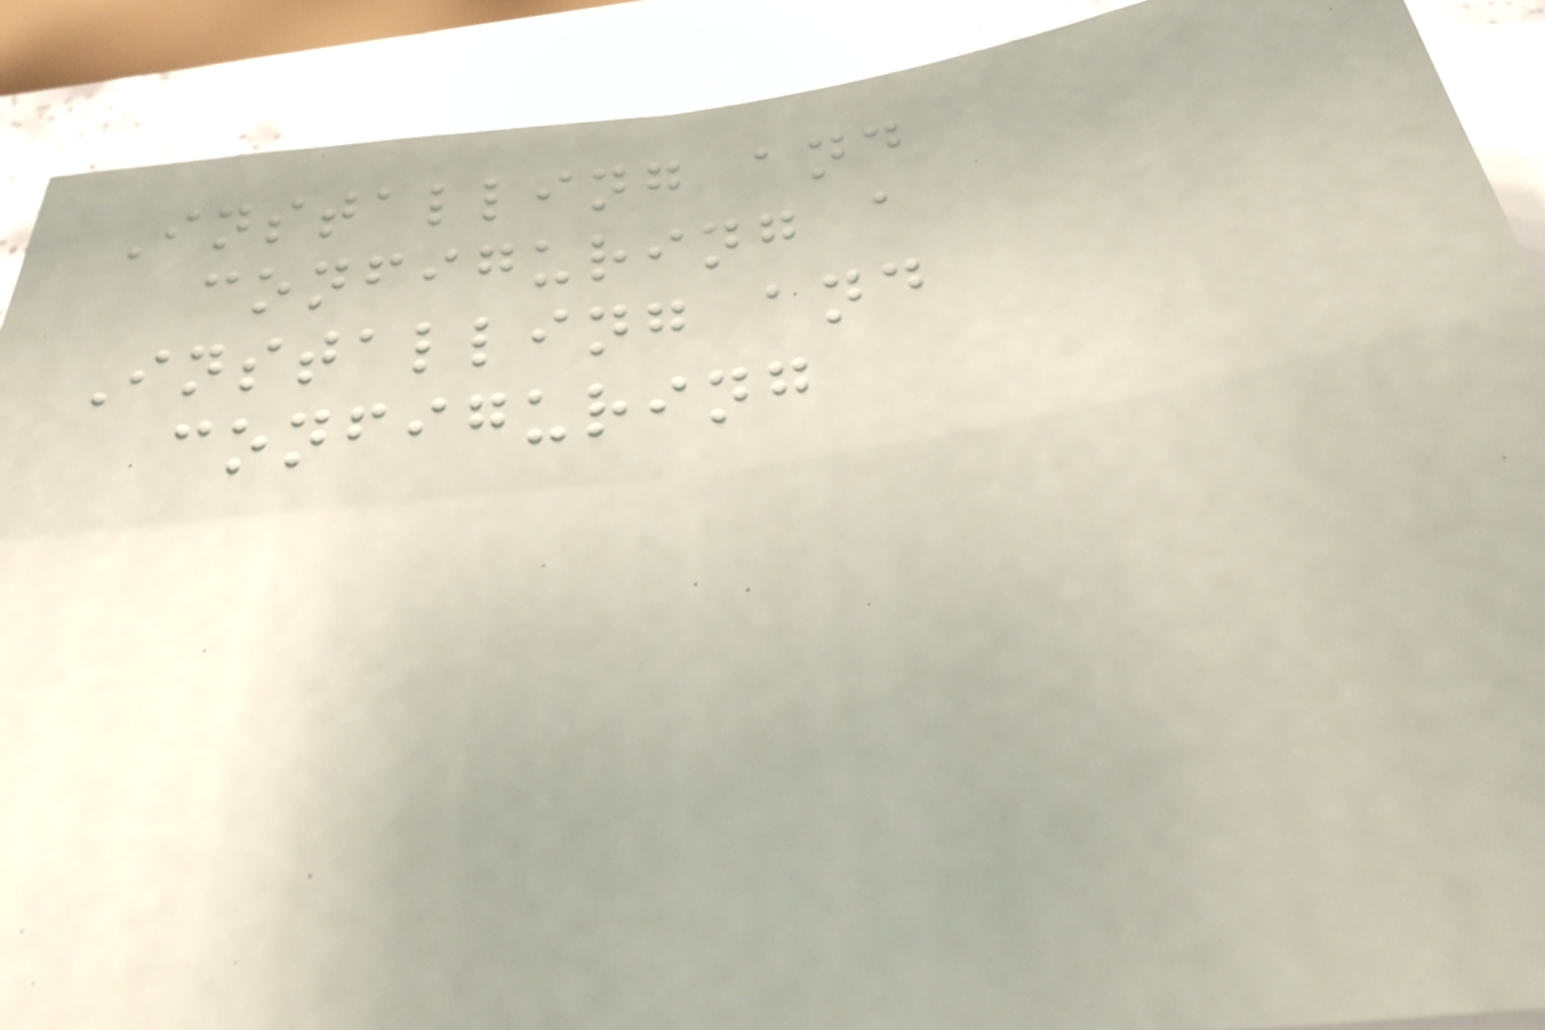Installing and
configuring a
Installing and
configuring
